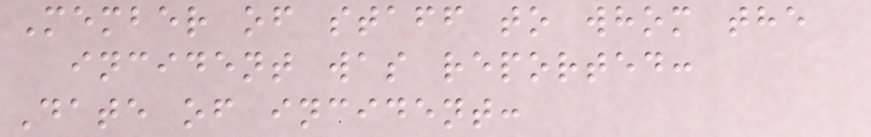Member of staff to whom the
incident was reported:
Date of incident:
